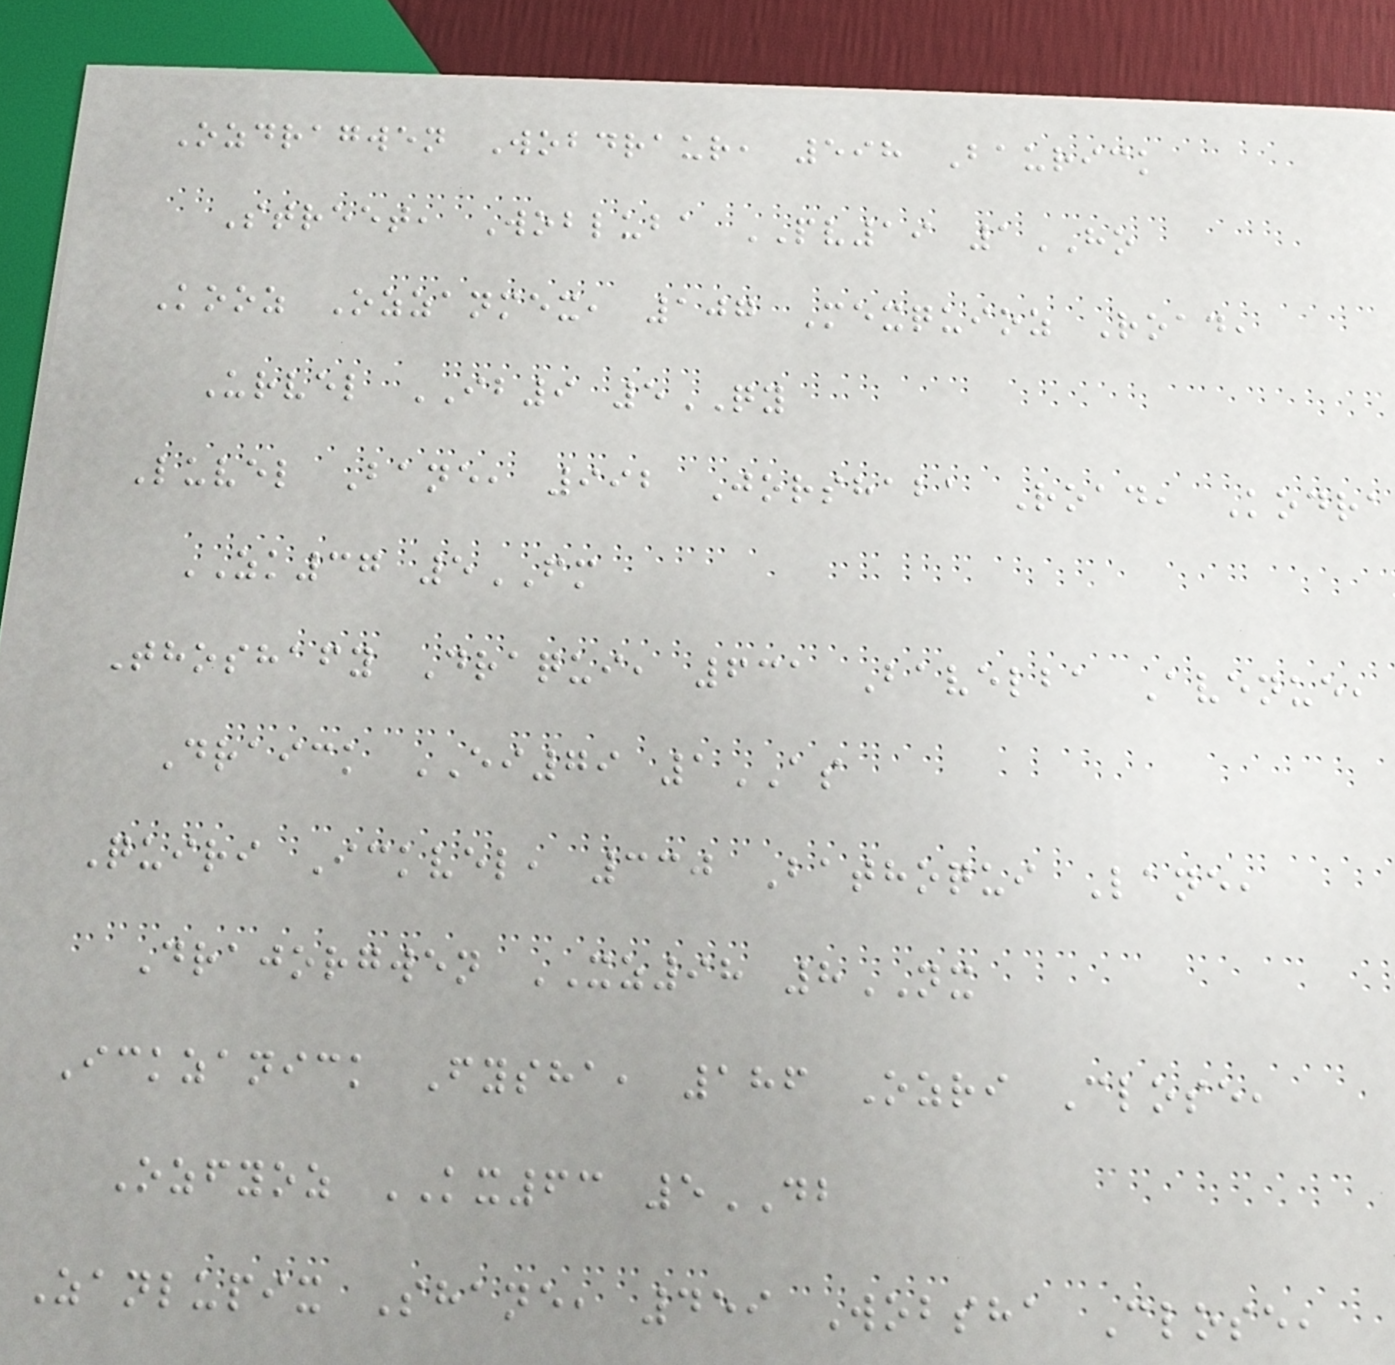Ozdragwen Wobdraur, 598 Baurick
Street, Wobluba PV19 1HO
Kooz Ozzanmex, 107 Mexquioz Road,
Urvel IB9 5QY
Luvel Bane, 992 Jorshaba Road, Kodra
ZK37 5FM
Thoshafy Draqui, 631 Bavelba Avenue,
Draick EI79 1AS
Quiri Ickvel, 330 Bathoqui Lane,
Drajorgwen XZ98 8NX
Ickzanick Fysha, 186 Ozri Close,
Ozfyoz KX63 5DB
Zanlupix Shane, 459 Wobsha Close,
